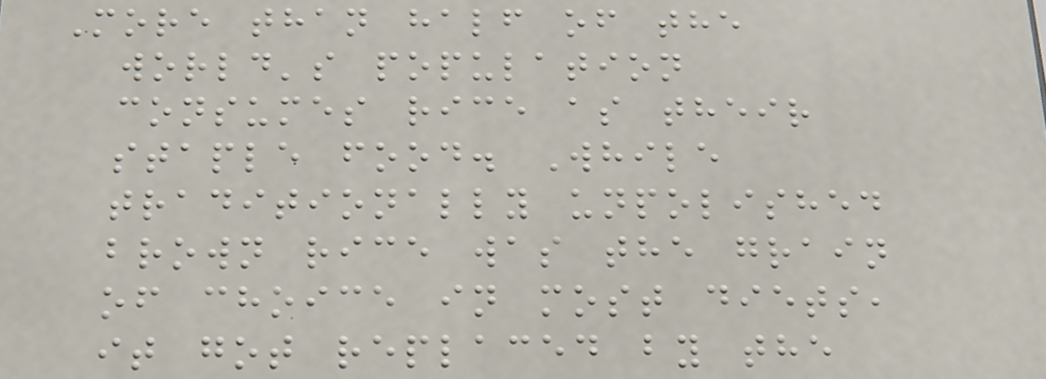More than half of the
world's population
consumes rice as their
staple food. While
traditionally unpolished
brown rice was the grain
of choice in most diets,
it got replaced by the
